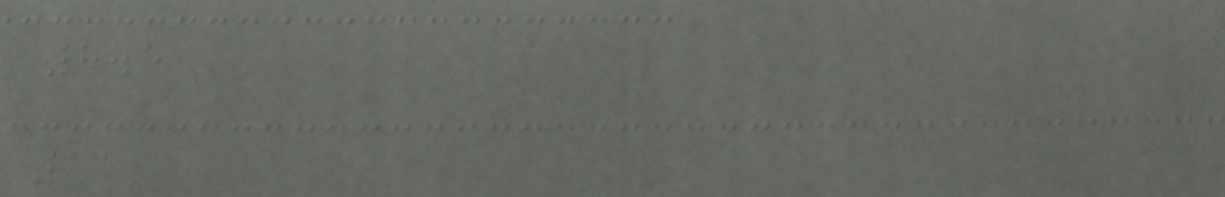8.5
11
